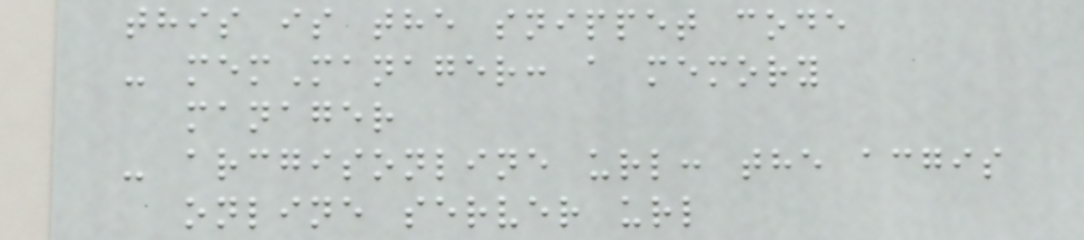this is the snippet code
- memManager: a memory
manager
- arcgisonline url: the acgis
online server url
